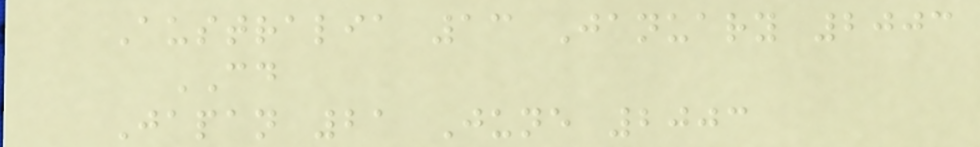Australia 13 January 2003
CD
Japan 21 June 2003
